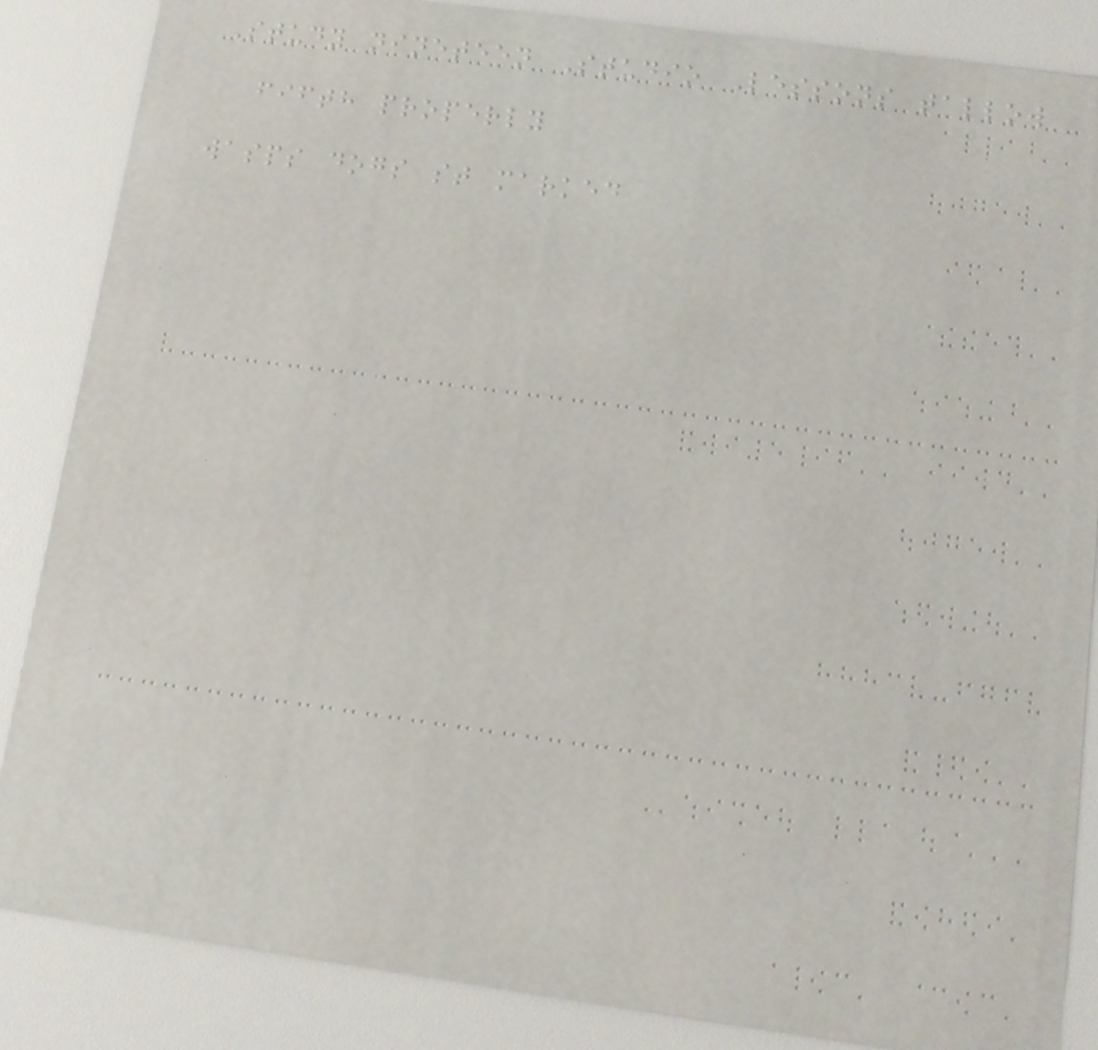Study nineteen Studio Lessons tallow
fifth properly
wasps dogs st marked
